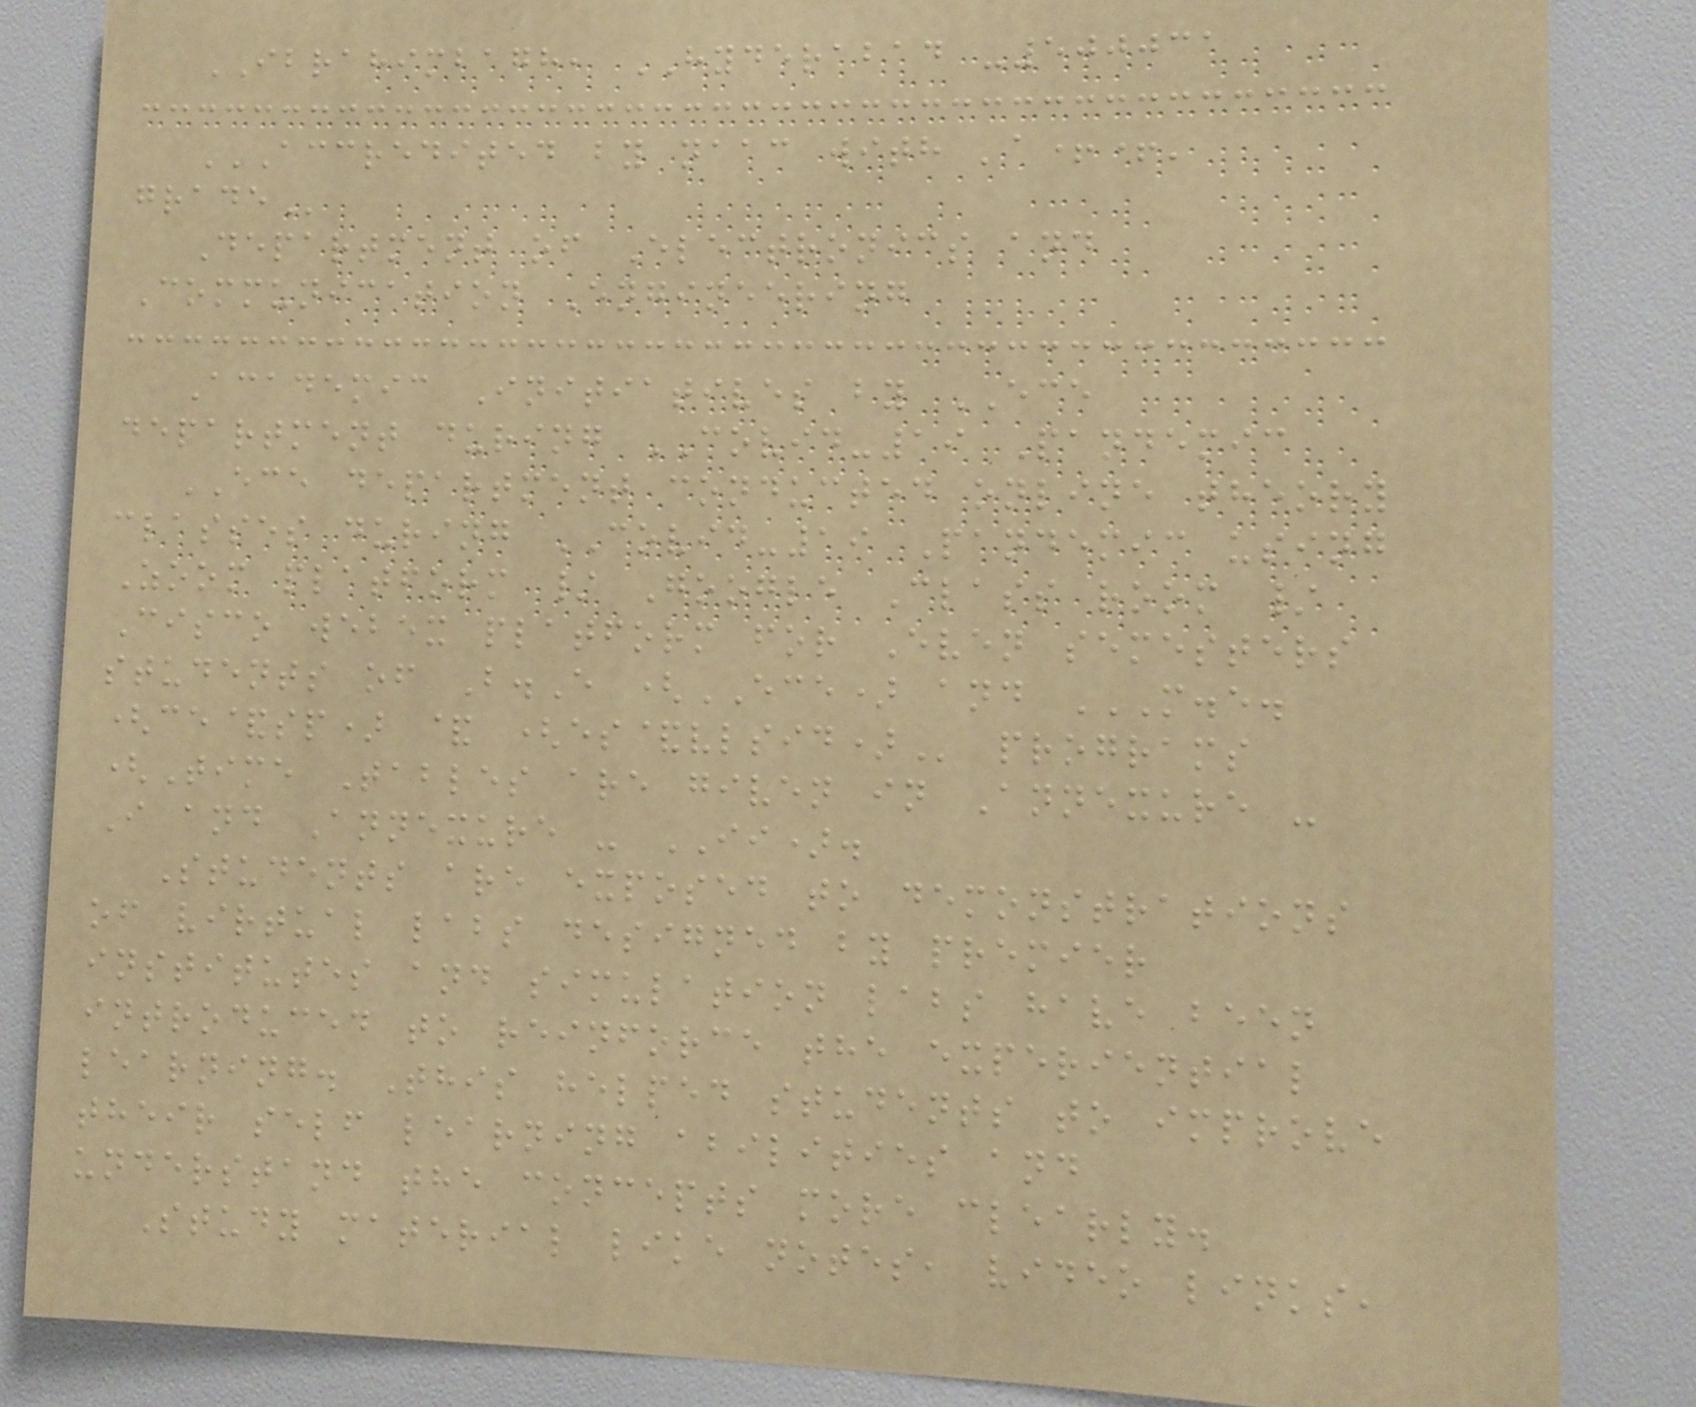IBRAHIMBAGH, HYDERABAD -500031
ACCREDITED BY NAAC WITH 'A++'
GRADE
Department of Electronics and
Communication Engineering
Academic Initiatives by ECE
department during COVID-19 Pandemic
ECE department conducted online theory
classes during COVID-19 Pandemic using
Zoom platform / Google Class room /
Cisco webex platform for Even semesters
students of B.E (ECE) and M.E.
(CE&SP) & (ES&VLSID) programs
(Time Tables are given in Annexure -
I and Annexure - II).
Students are exposed to demonstrations
of virtual labs designed by premier
institutes and simulation labs have been
introduced to reinforce the experiential
learning. This helped students to improve
their self learning abilities and
understand the concepts more clearly.
Study material like notes, video links,
